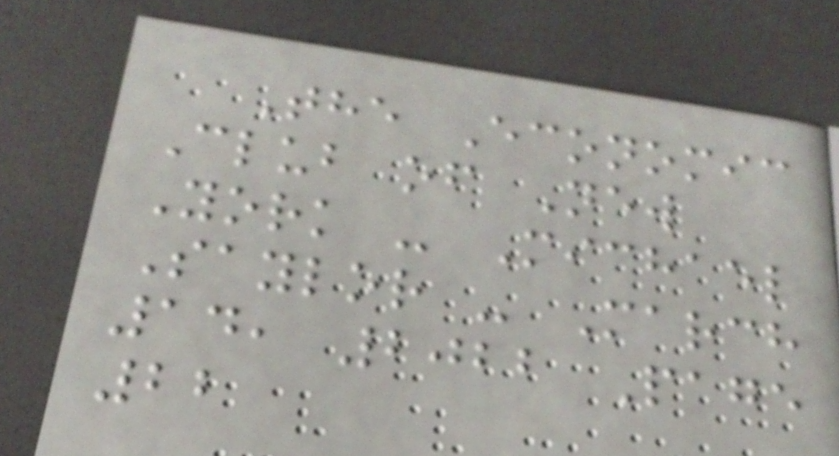The Economic
Club of New
York - Michael
Saylor - March
14, 2022 Page
22
